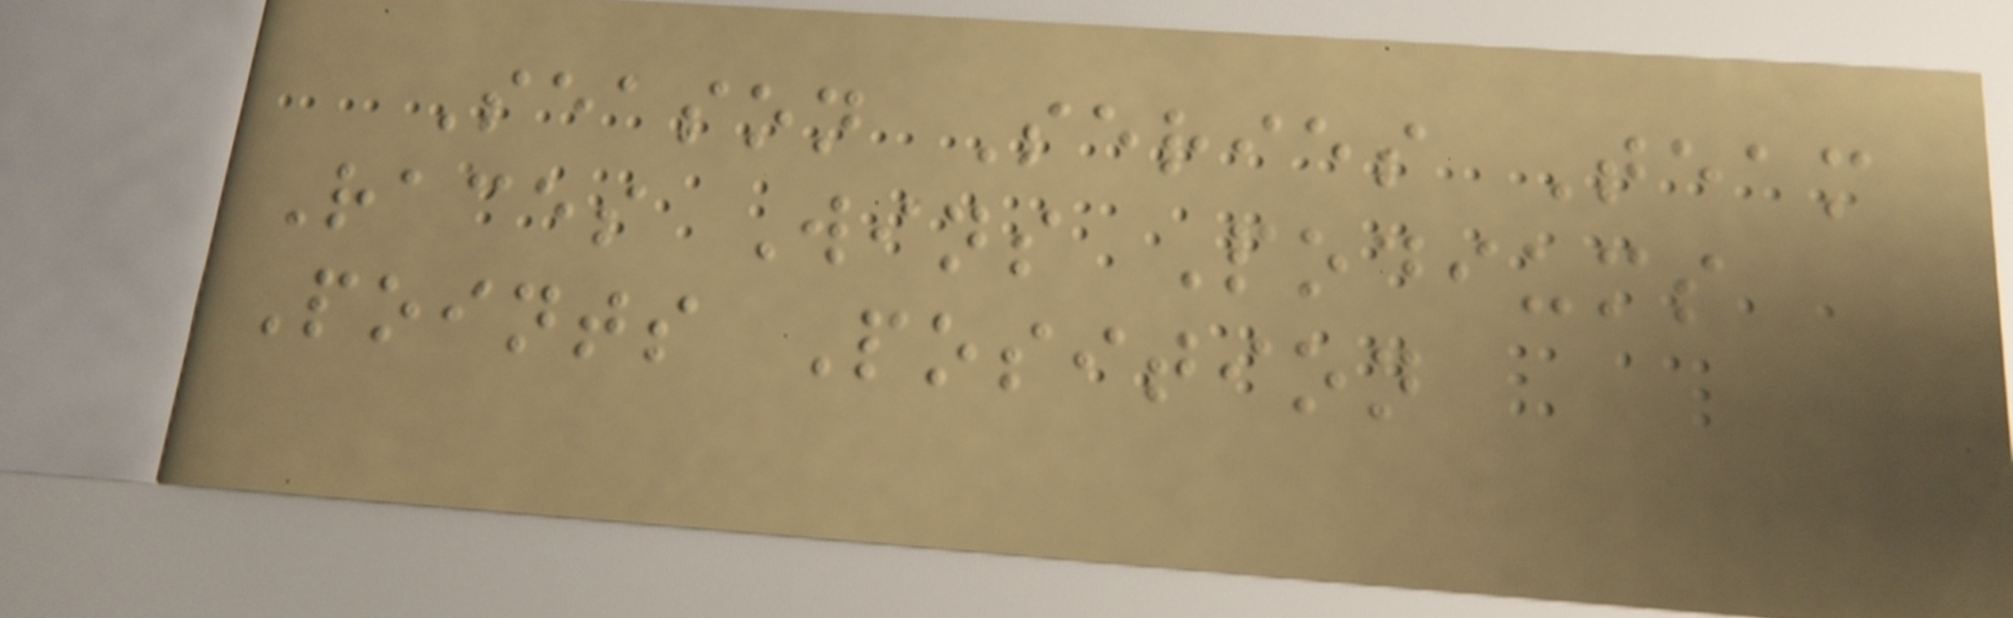Season Series Team
Races Wins Podiums
Points Position
